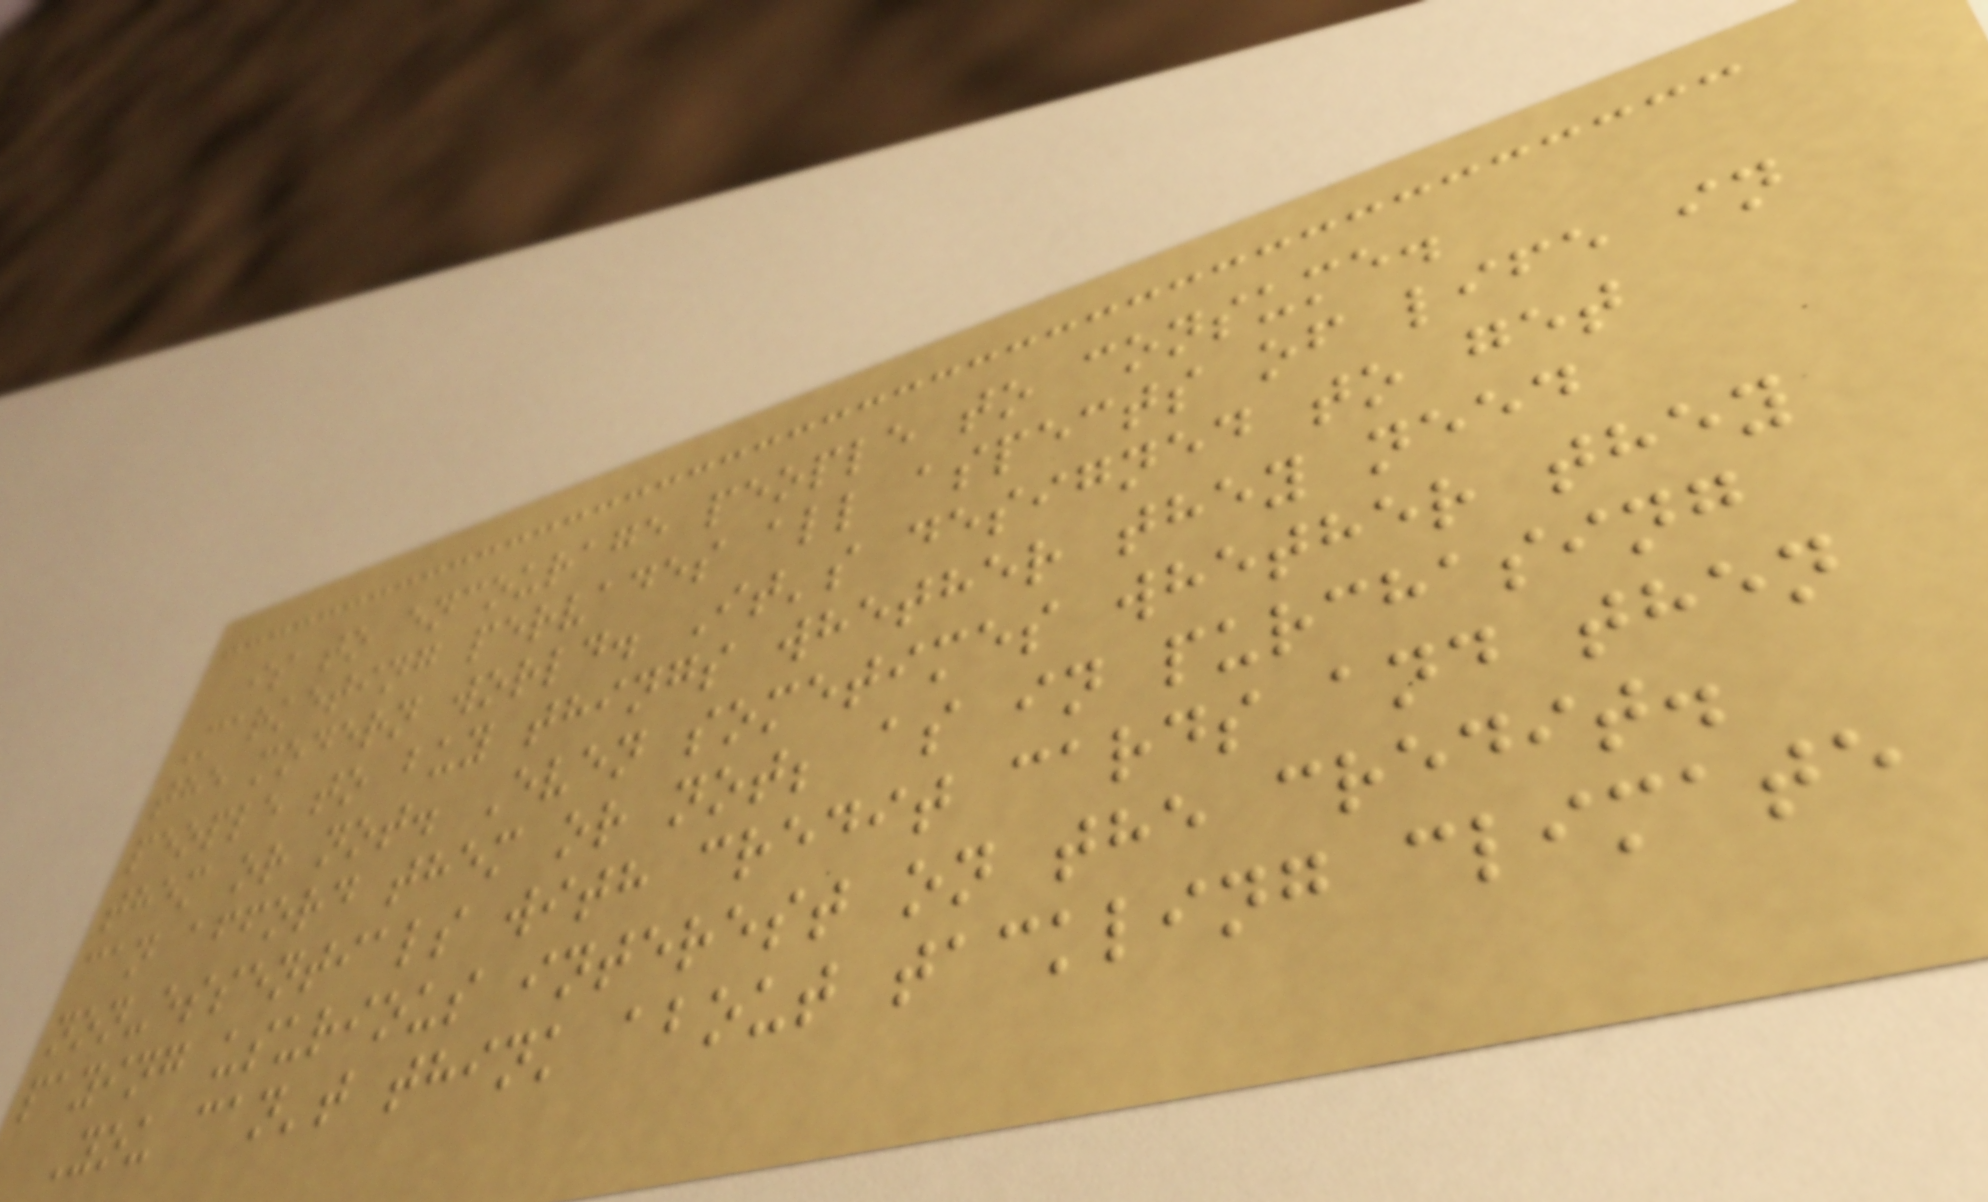is to encourage people to consume.
Marketing pervades all aspects of life in
the modern world. It's designed to get
people to buy things whether they need
them or not. Even sometimes whether they
can afford them or not; as in purchasing
non-essentials with credit cards and then
paying usurious interest on the credit.
You can't think about tackling climate
